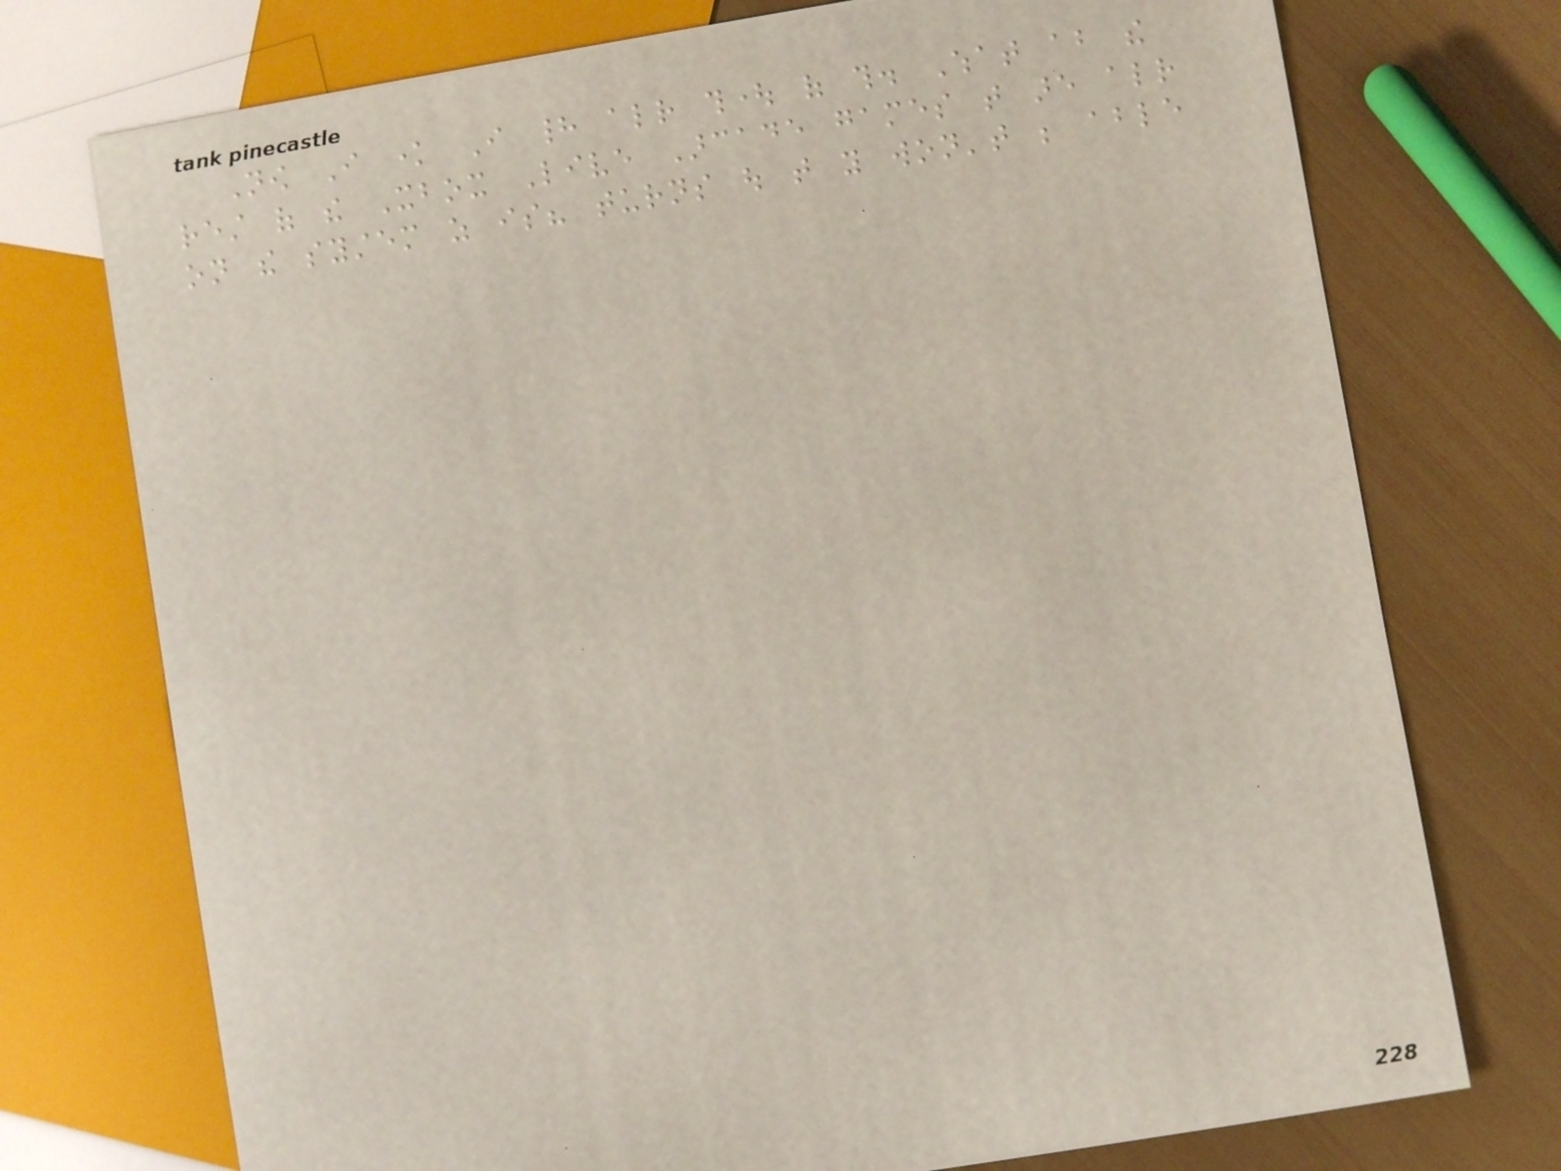Now I know I had already thought of this. What about the
rest of the Xbox Live Arcade games that are already
on the system as is? turns out that you won't be able
